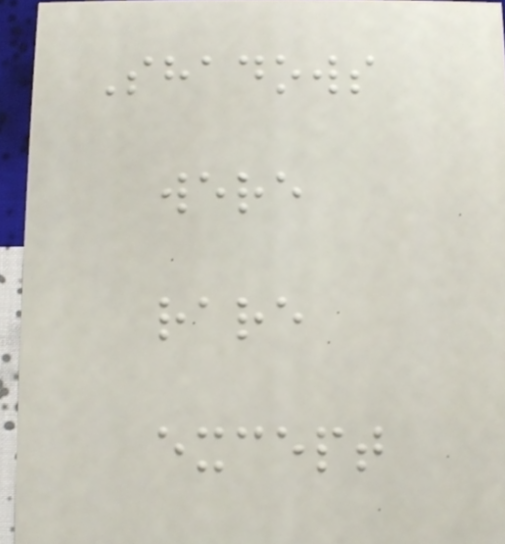Shadows
were
rare
except
